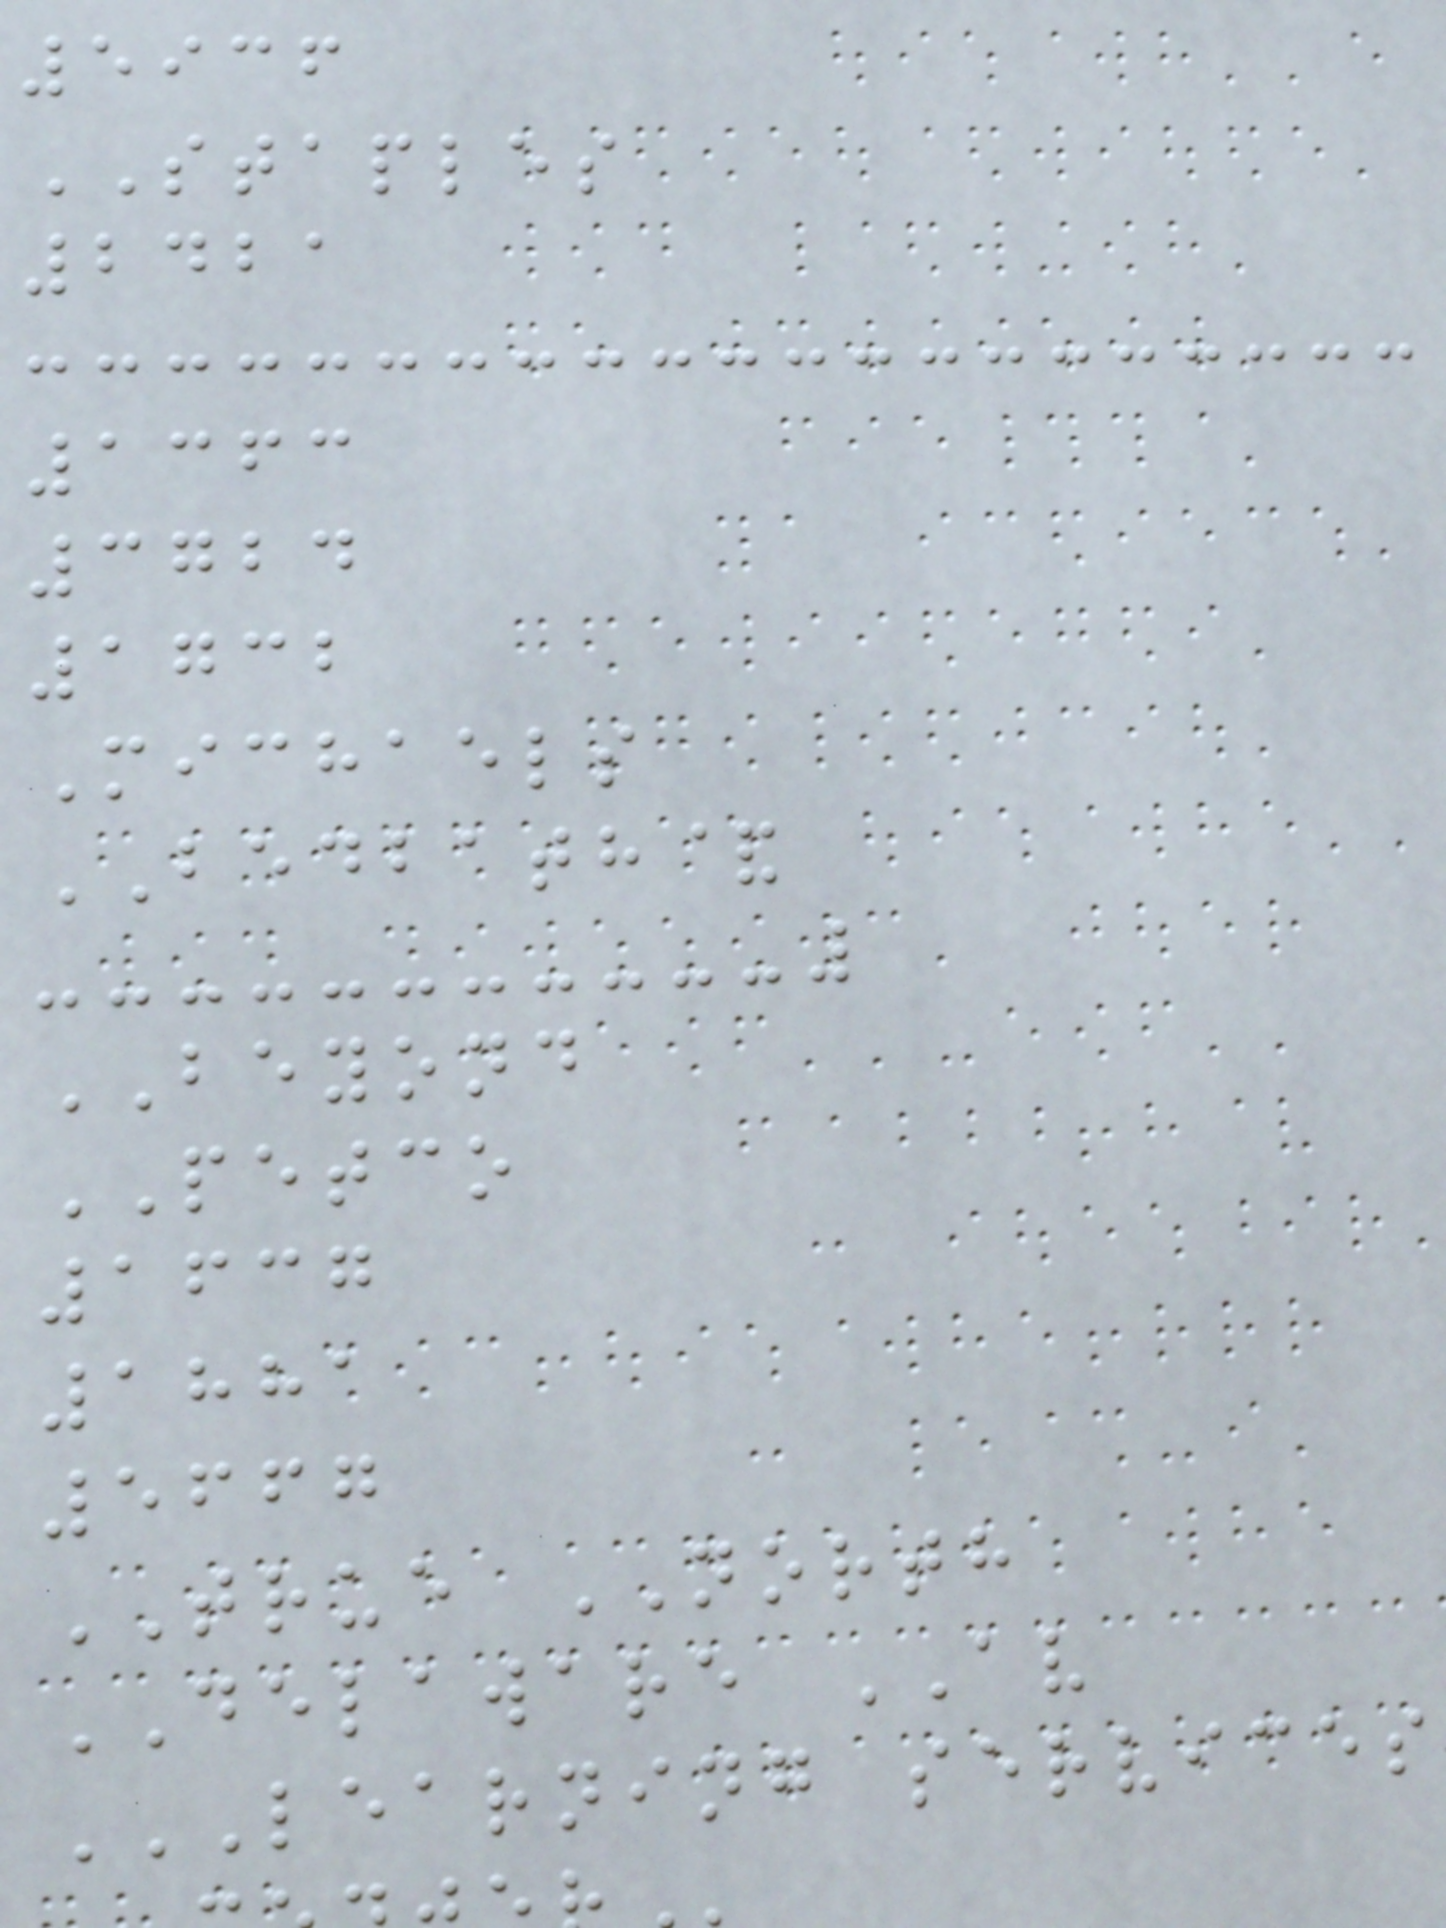5936
STAPLES
2421
1363
3724
1732
Michaels
BEDBATH&
BEYOND
PETCO
1637
1881
5667
TRUE NORTH
DELAWARE AV
LEARNING SERVICES
